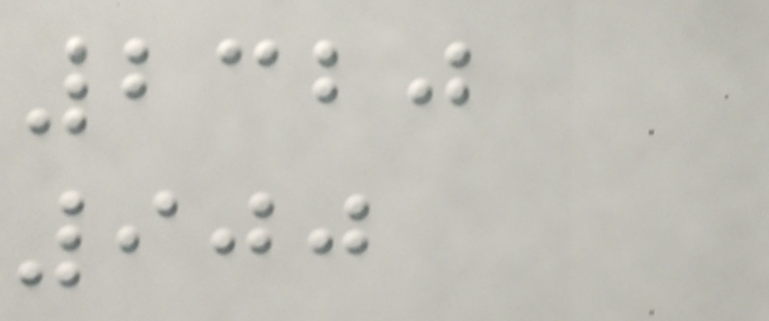2320
900
